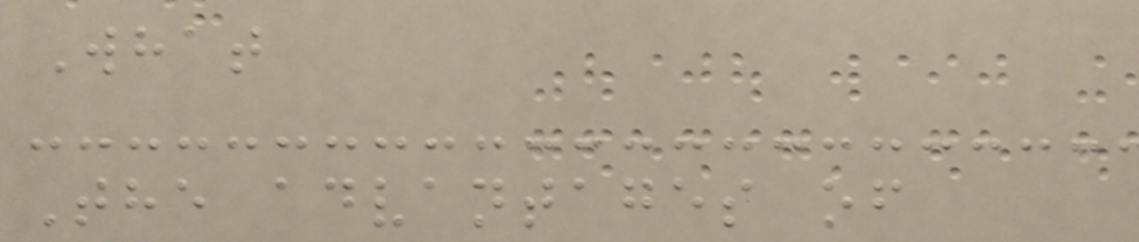What
The advantages of
